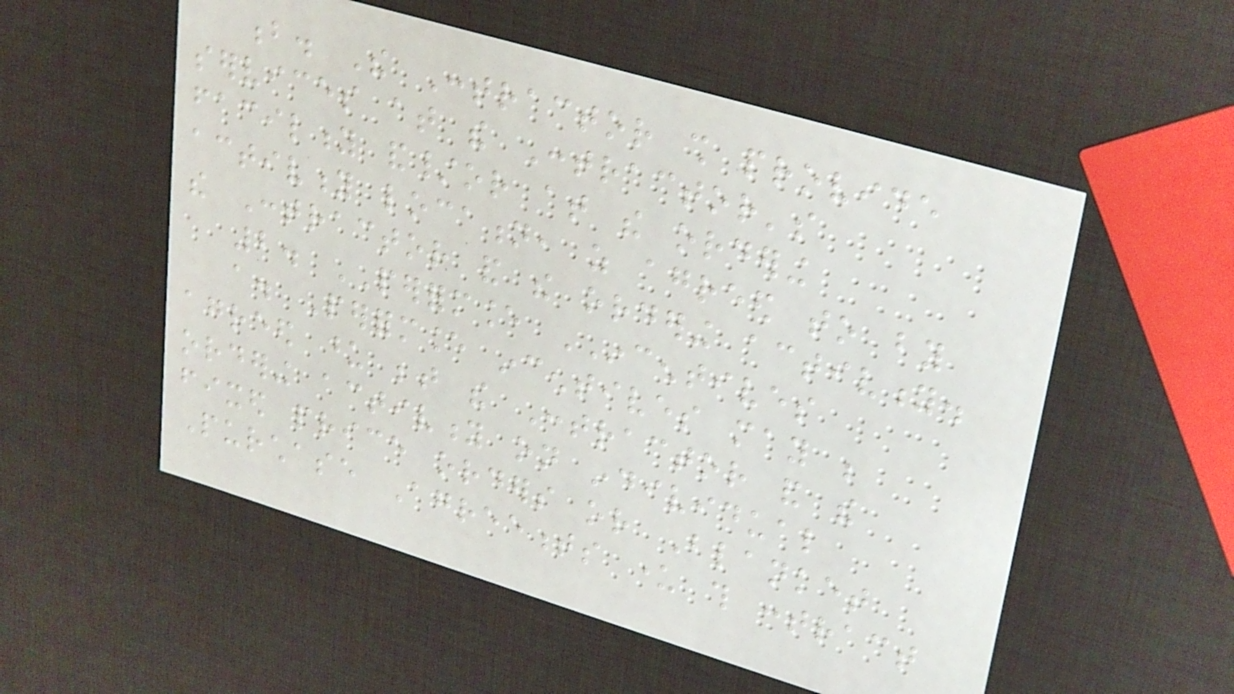b. The Contractor shall provide
services at the Contractor's
facility and/or at the ordering
activity location, as agreed to by
the Contractor and the ordering activity.
2. PERFORMANCE INCENTIVES
a. Performance incentives may be
agreed upon between the Contractor and the
ordering activity on individual
fixed price orders or Blanket
Purchase Agreements under this contract
